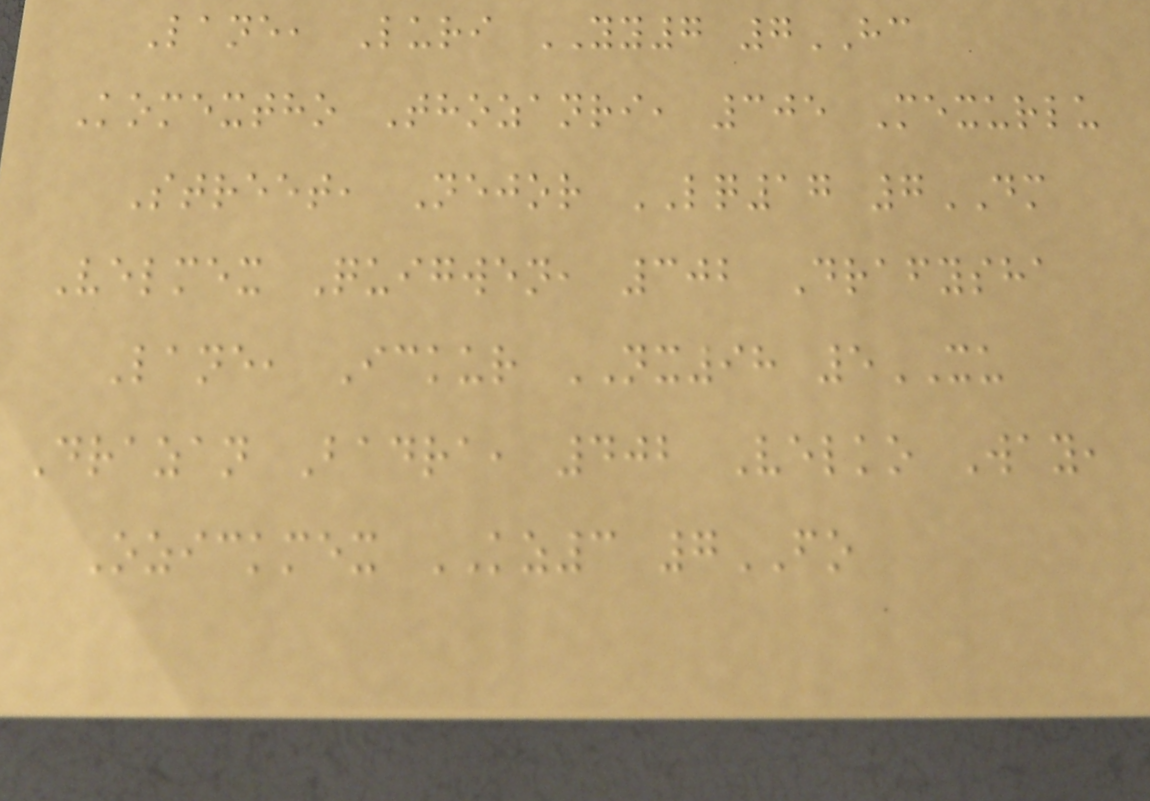Lane, Luri YY7 7HC
Komextho Thozanri, 305 Mexurlu
Street, Nejor LQ17 7DM
Velmex Quigwen, 302 Drafysha
Lane, Ickur NX98 5XU
Drazan Badra, 402 Velko Way,
Ozickmex KZ3 7FO
